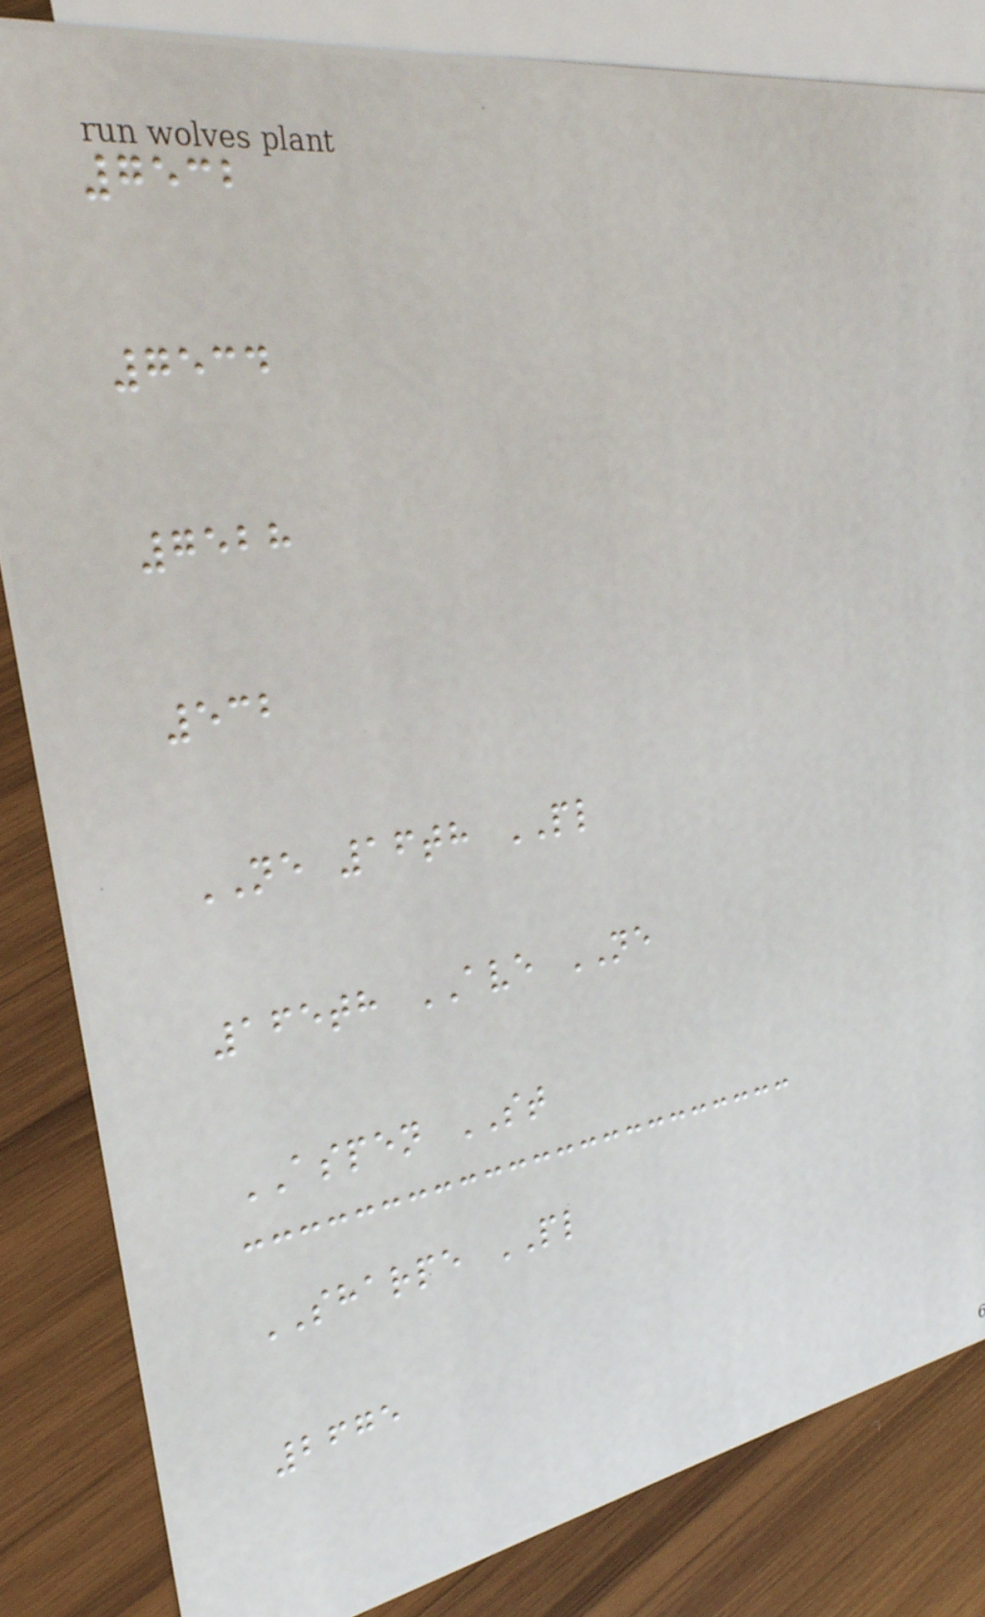7532
7534
7528
532
NE 16th PL
165th AVE NE
ASPEN ST
SHARPE PL
2675
